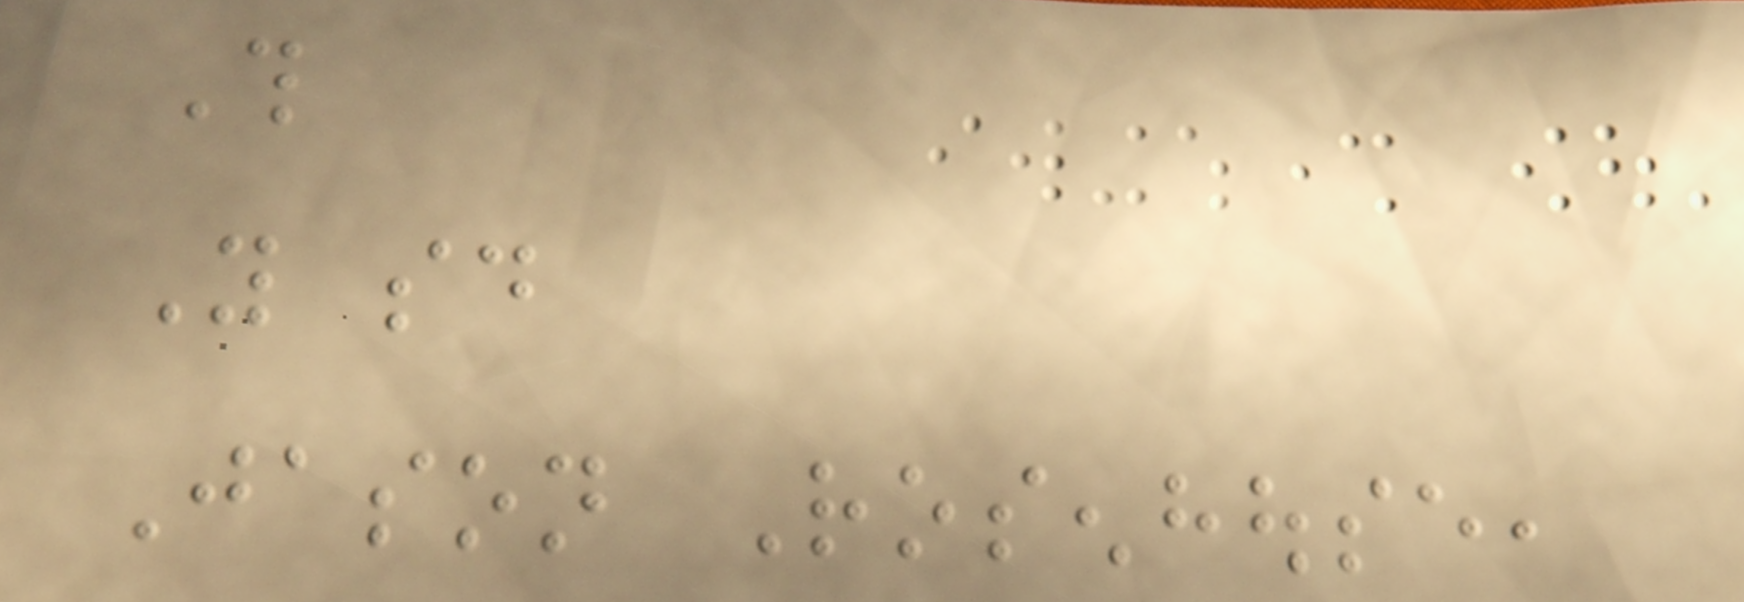This
You said
Jason Rosenhouse,
